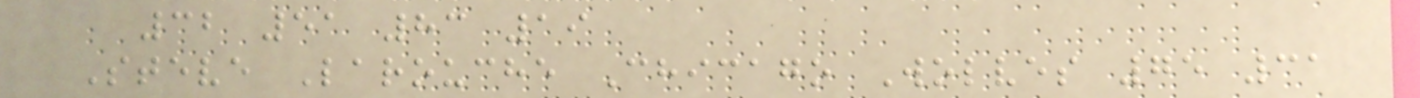32 51 83 19
Steve Larouche Chicago Wolves 75 31
